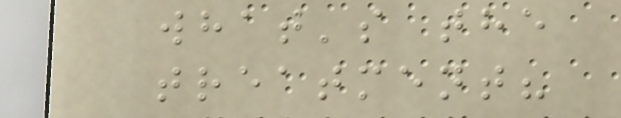what's the
treatment?
